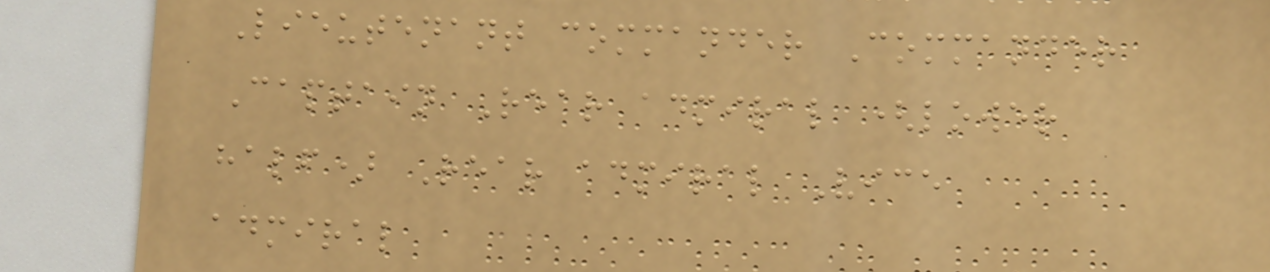Lieutenant commander Commander
Captain Rear admiral (lower
half) Rear admiral Vice
admiral
